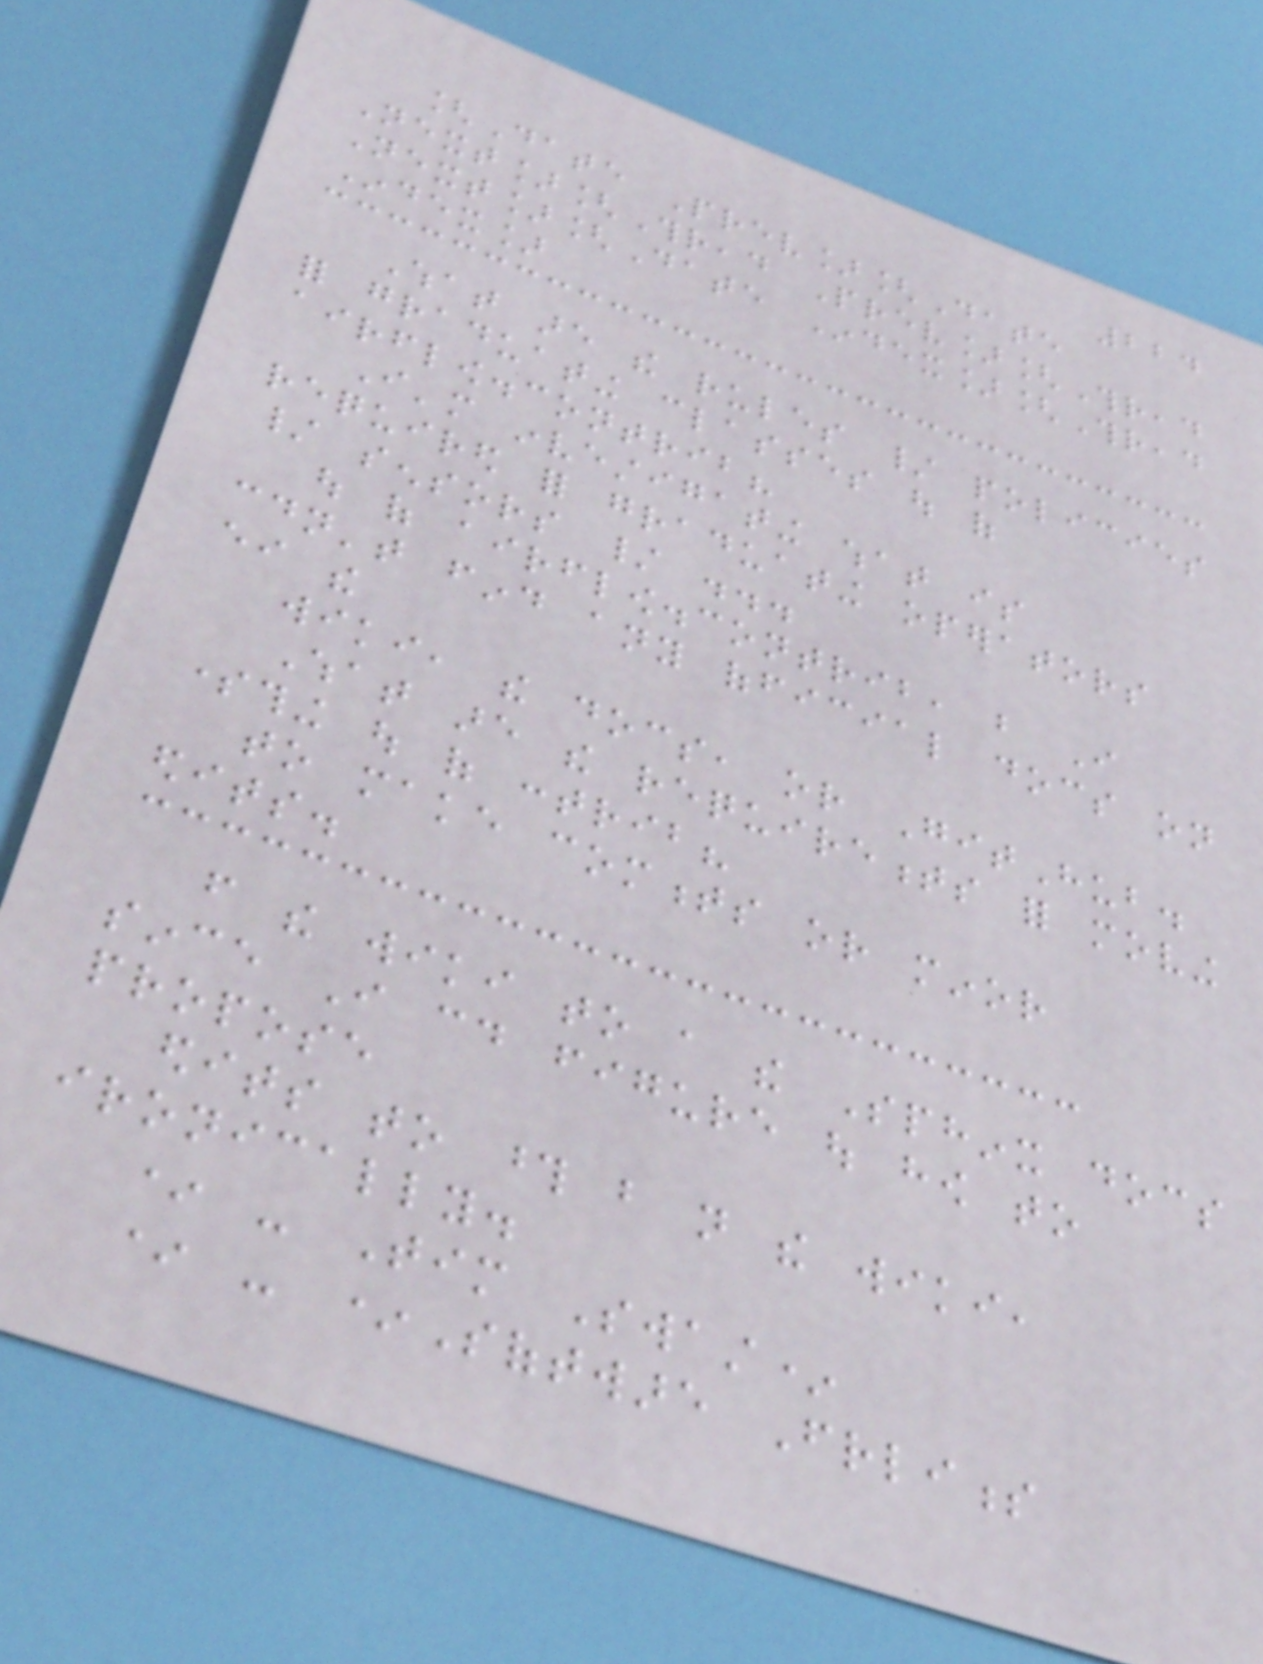224
[Date Prev][Date
Next][Thread Prev][Thread
Next][Date Index][Thread
Index]
What are the rules / policies
for graduating classes out of
airflow.contrib?
I'm investigating what is
required for graduating operators
/ sensors / ...
out of airflow.contrib, but I
couldn't find any official docs on
either the
wiki, the docs, or GitHub.
What are the requirements for moving
something out of contrib?
to make comments or minor
edits.
from the wiki to a the Sphinx docs
since I could figure out how to
propose
edits to those but not the wiki,
ironically.
* - Tim Swast*
* - *Software Friendliness
